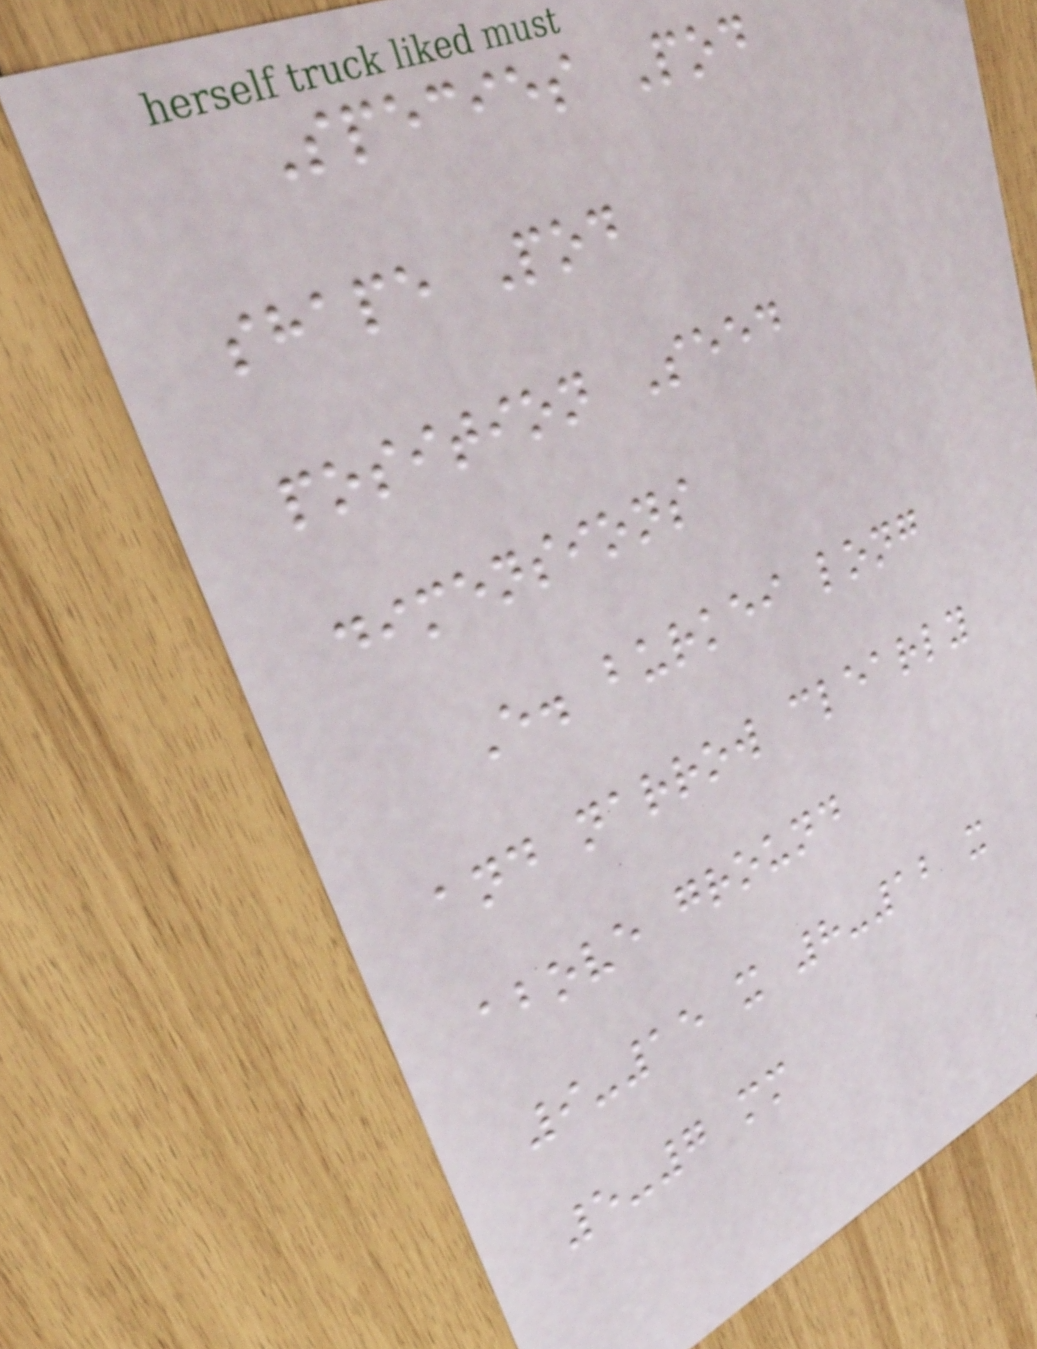Species Pod
shape Pod
position Seed
dimensions
E. burkei long
and narrow clearly
above ground
9-15 x 8-12 x
5-7 mm
